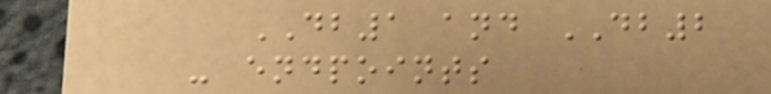DB1 and DB2
- endpoints
